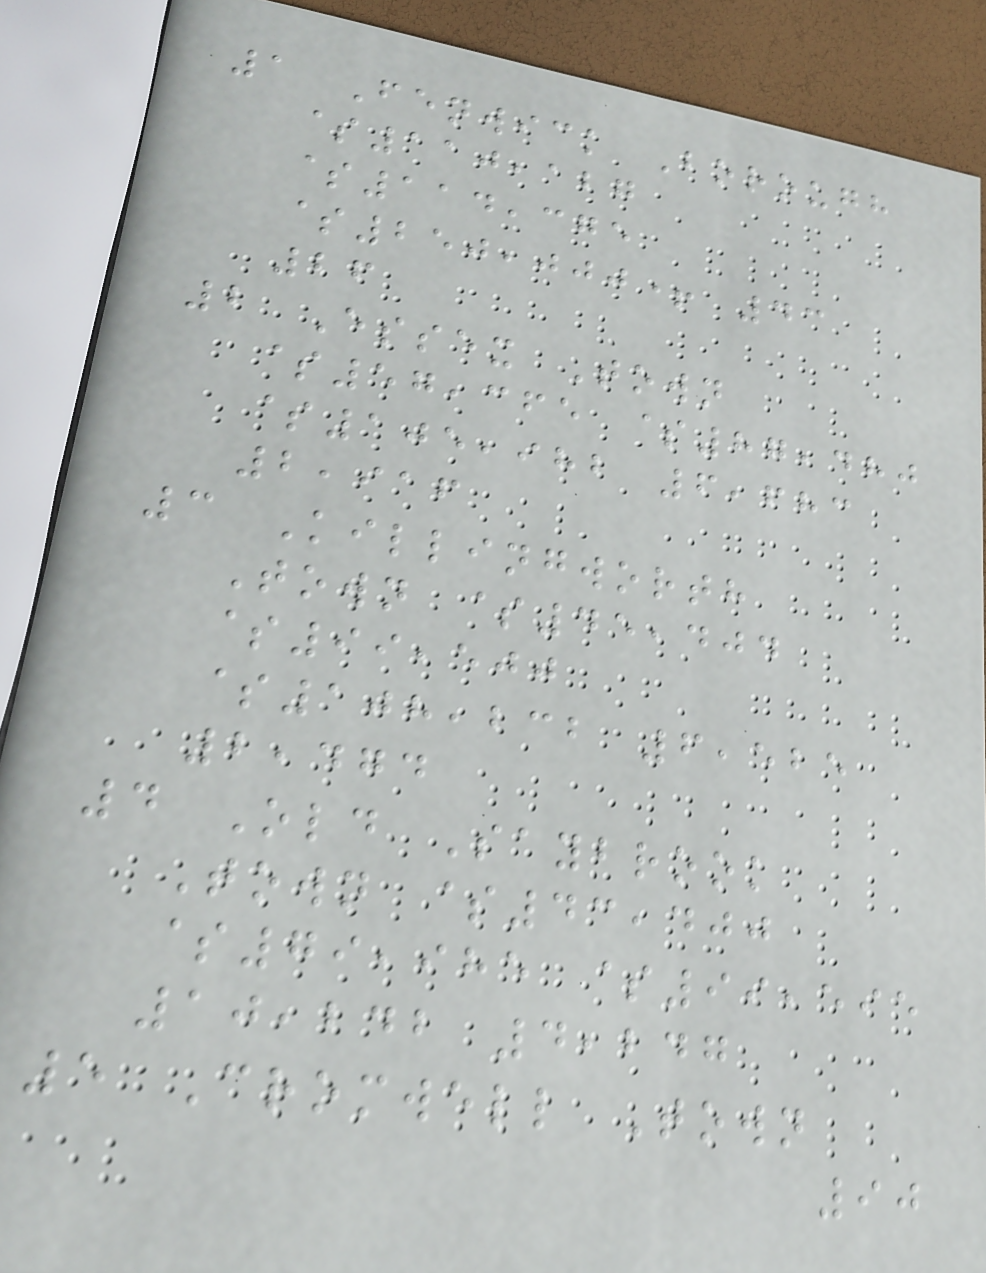1 Fenwick Borough
$110,127
$114,375
$250,000+ 43
26
2 Essex Town
$57,365 $87,480
$105,982 6,683
2,916
3 Killingworth
Town $45,404
$99,500
$108,232 6,525
2,474
4 Old Saybrook
Town $43,400
$79,985 $99,595
10,242 4,247
5 Cromwell Town
90
